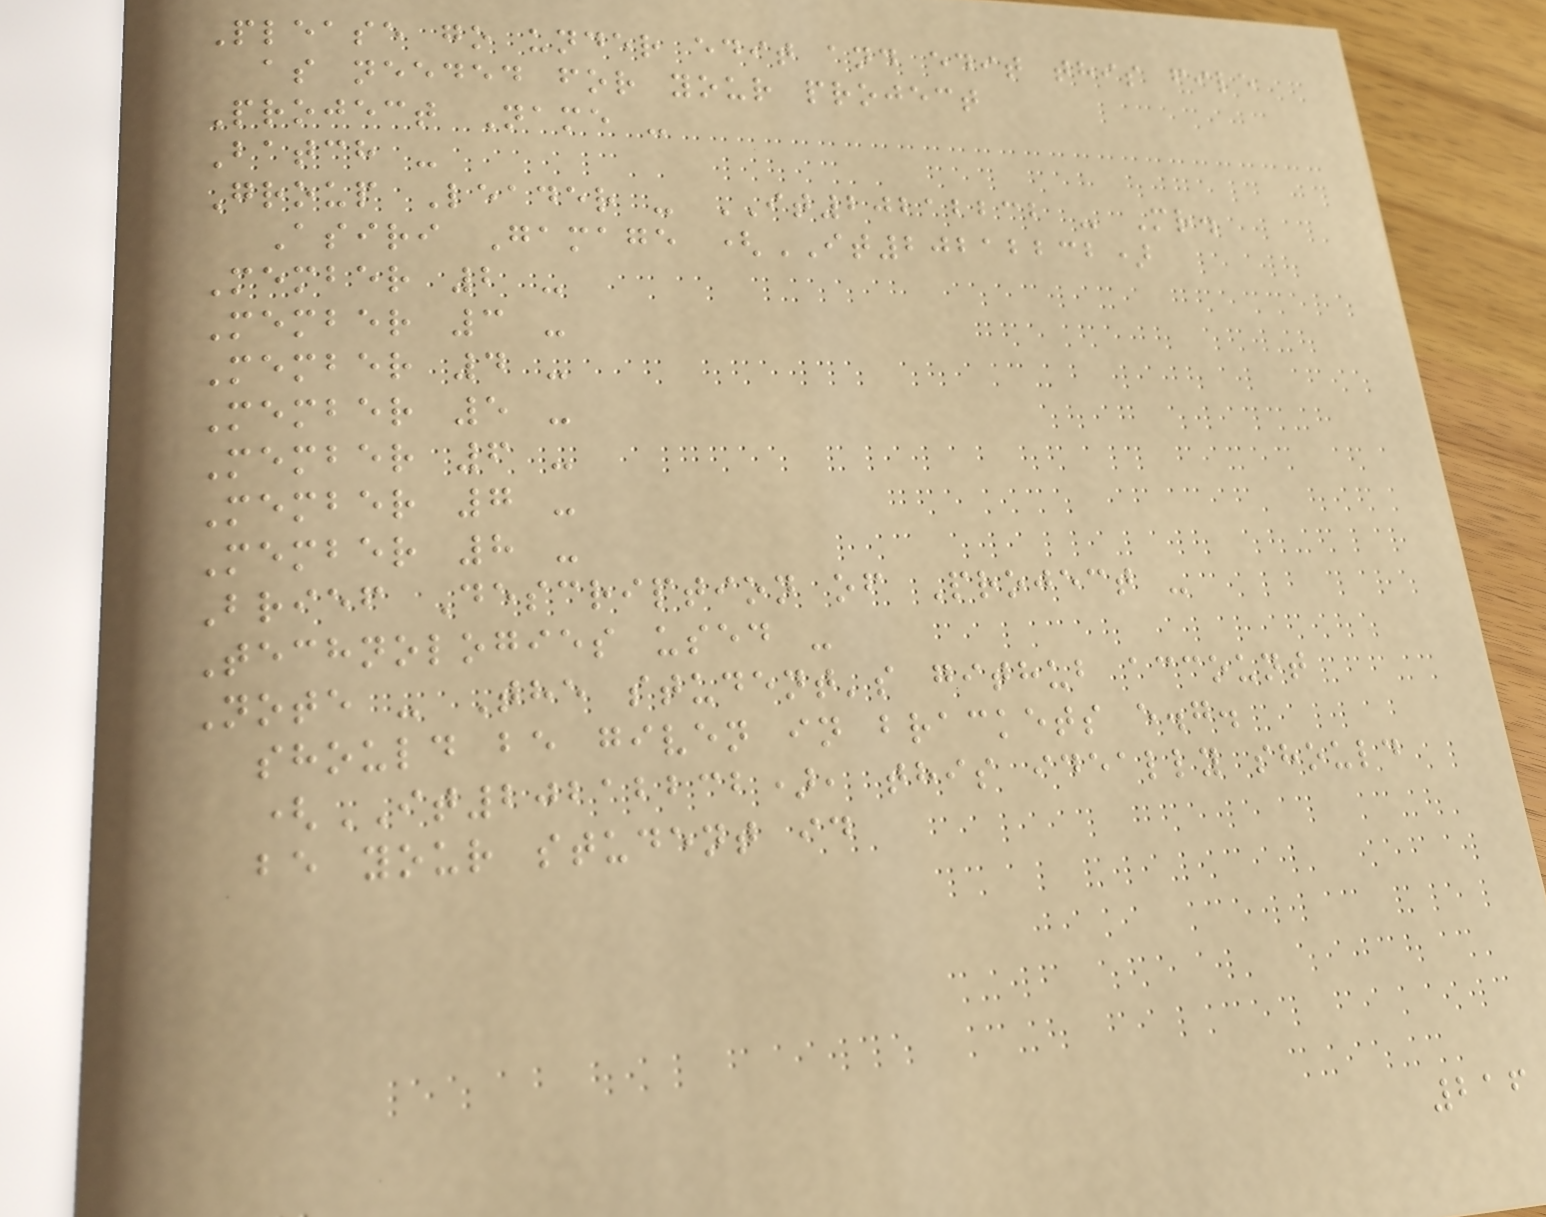Please go under edit and edit this file
as needed for your project
Project Name -
Batch -
Group Leader - IT20212232 - Mr.
Asiri Gamage (IT20212232)
Member 2 -
Member 3 -
Member 4 -
Member 5 -
Member 6 -
Member 7 -
Member 8 -
Brief Description of Project -
Technologies used -
Note - The student's github account
should be given in brackets e.g.
(IT20212232), this ideally should
be your student id
216
